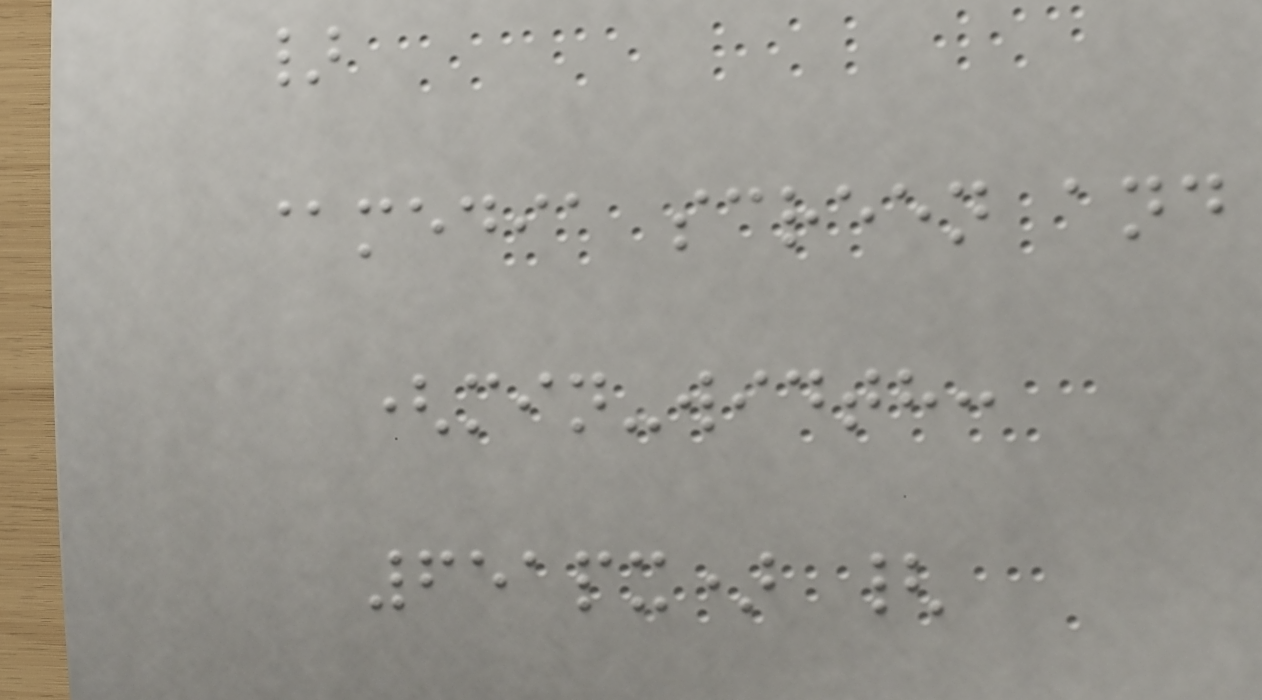}
@media screen and
(min-width:
651px) {
